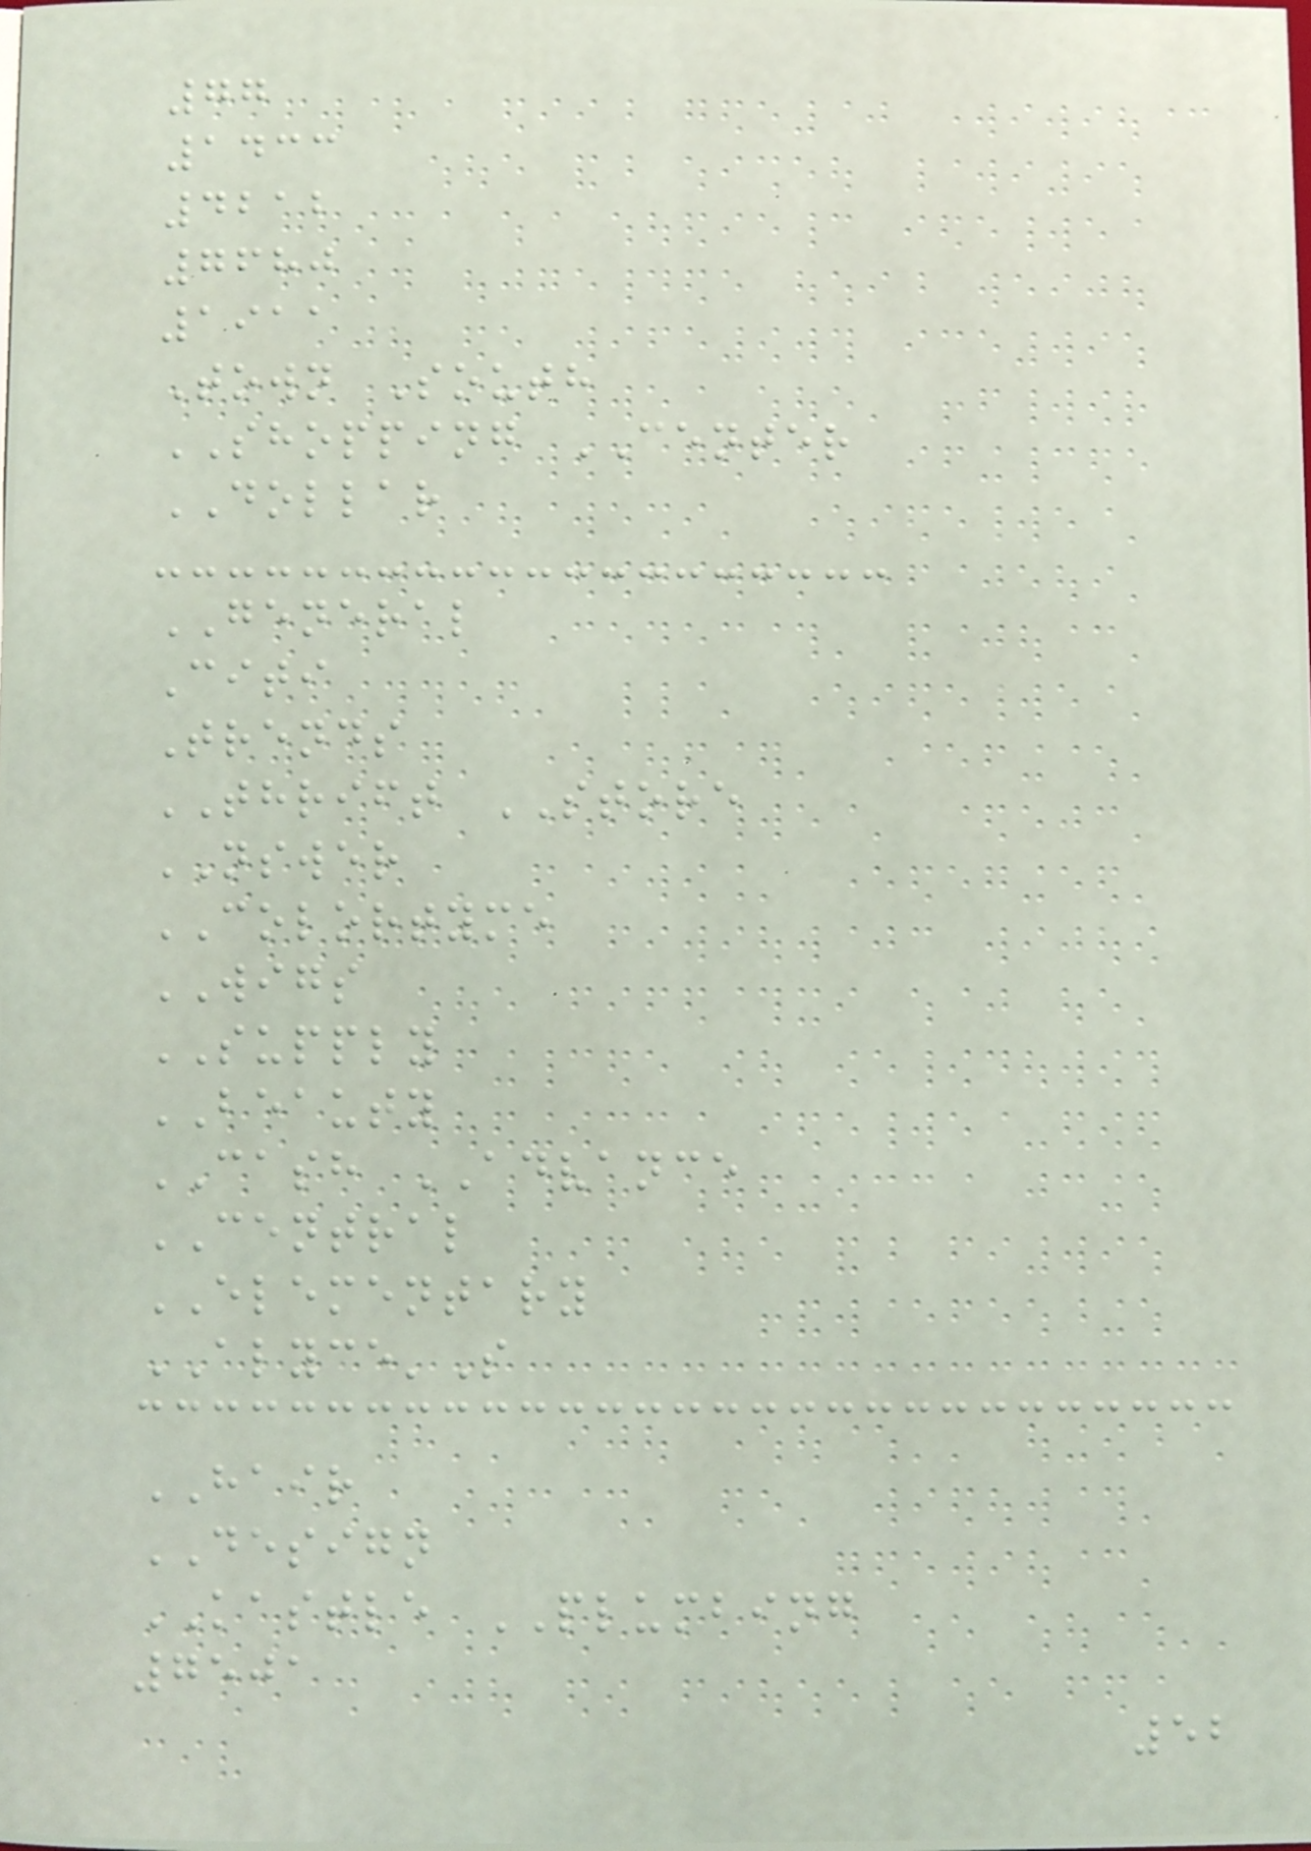77
1433
4212
7680
1911
Town South
SHOPPING CENTER
DOLLAR
GENERAL
Citi
Trends
THRIFT STORE
NSWER
COLORTYME
WIGS
SUPPLY
BEAUTY
CASH ADVANCE
CENTRAL
ELEMENTARY
ALYCE'S
HAIR
DESIGN
KASTLE PLUMBING
7501
52
